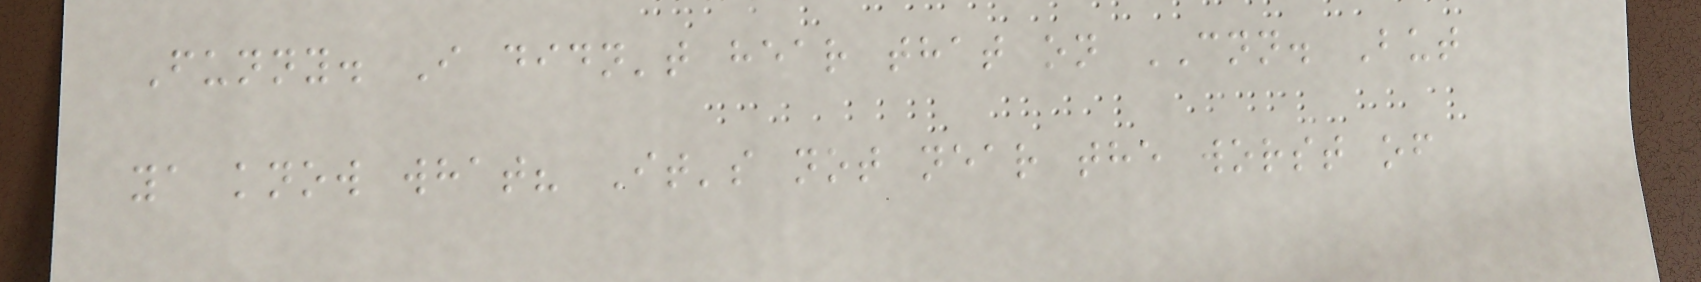Funny. I didn't hear that on CNN. But
ya know what? It's not near the worst of
